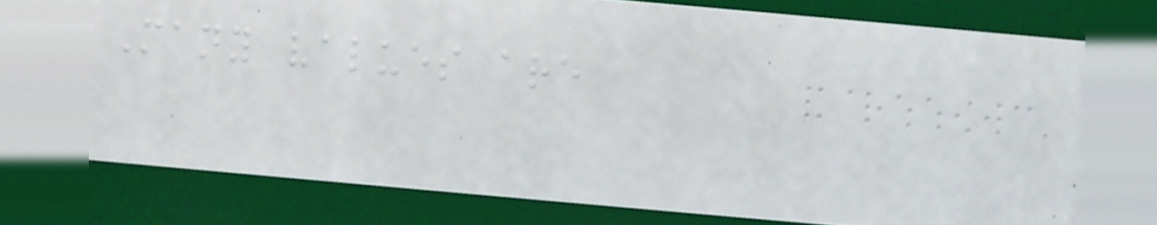Many values are
